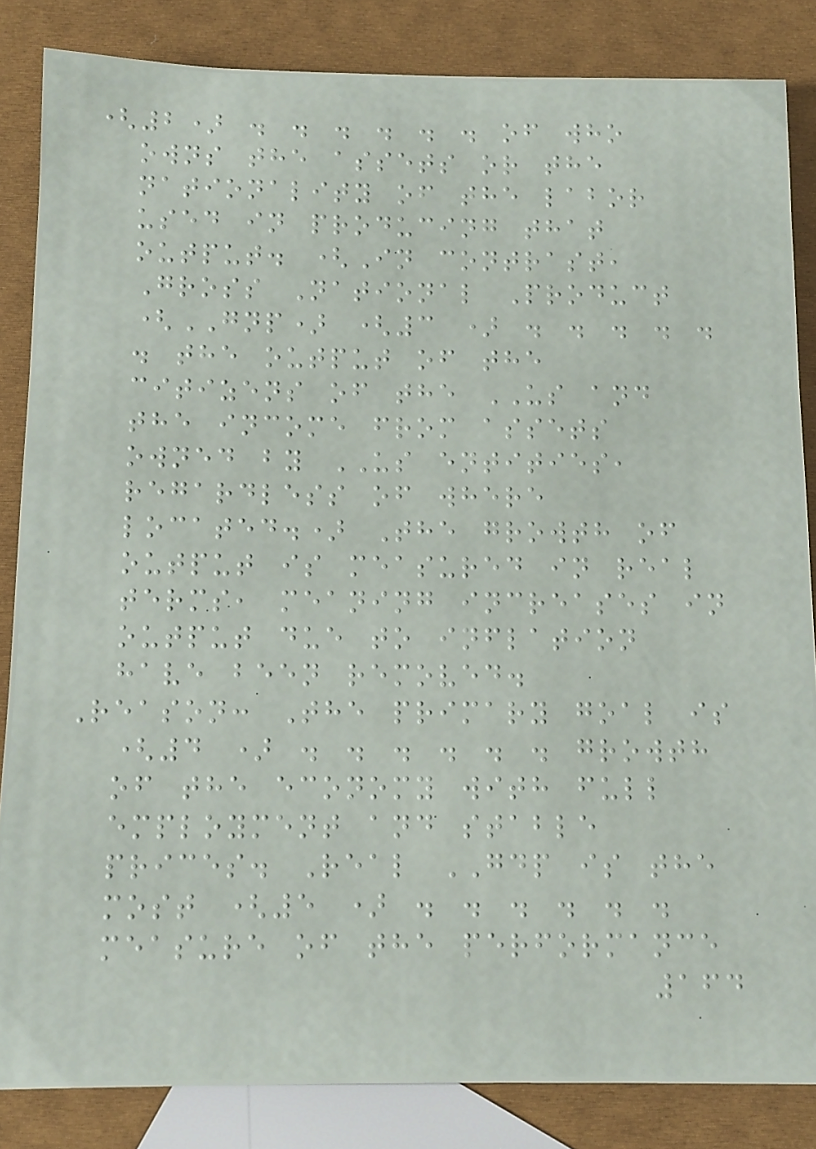(2) . . . . . . of who
owns the assets or the
nationality of the labor
used in producing that
output. (In contrast,
Gross National Product
(GNP) (3 ) . . . . .
. the output of the
citizens of the US and
the income from assets
owned by US entities,
regardless of where
located.) The growth of
output is measured in real
terms, meaning increases in
output due to inflation
have been removed.
Reason: The primary goal is
(4 ) . . . . . . growth
of the economy with full
employment and stable
prices. Real GDP is the
most (5 ) . . . . . .
measure of the performance
164
